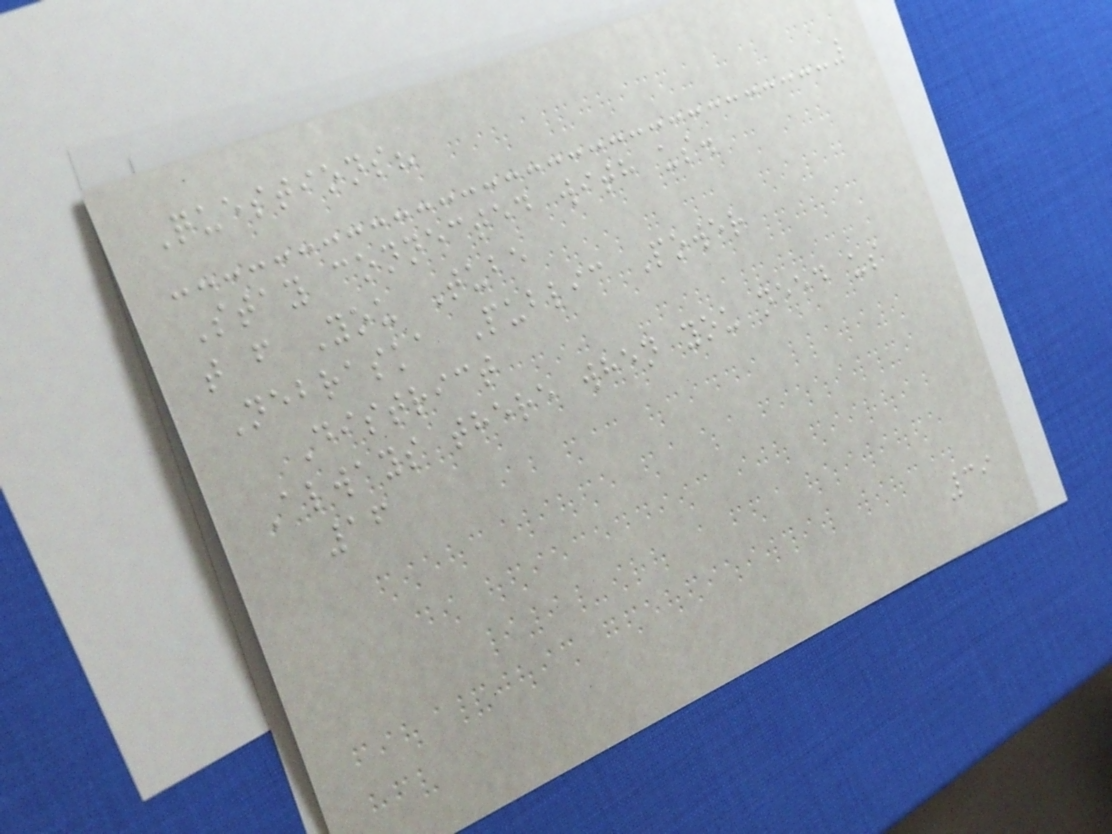Questions?
Stay connected with us.
t f You Tube
Nebraska Public Power
District
Always there when you need us
16
39
